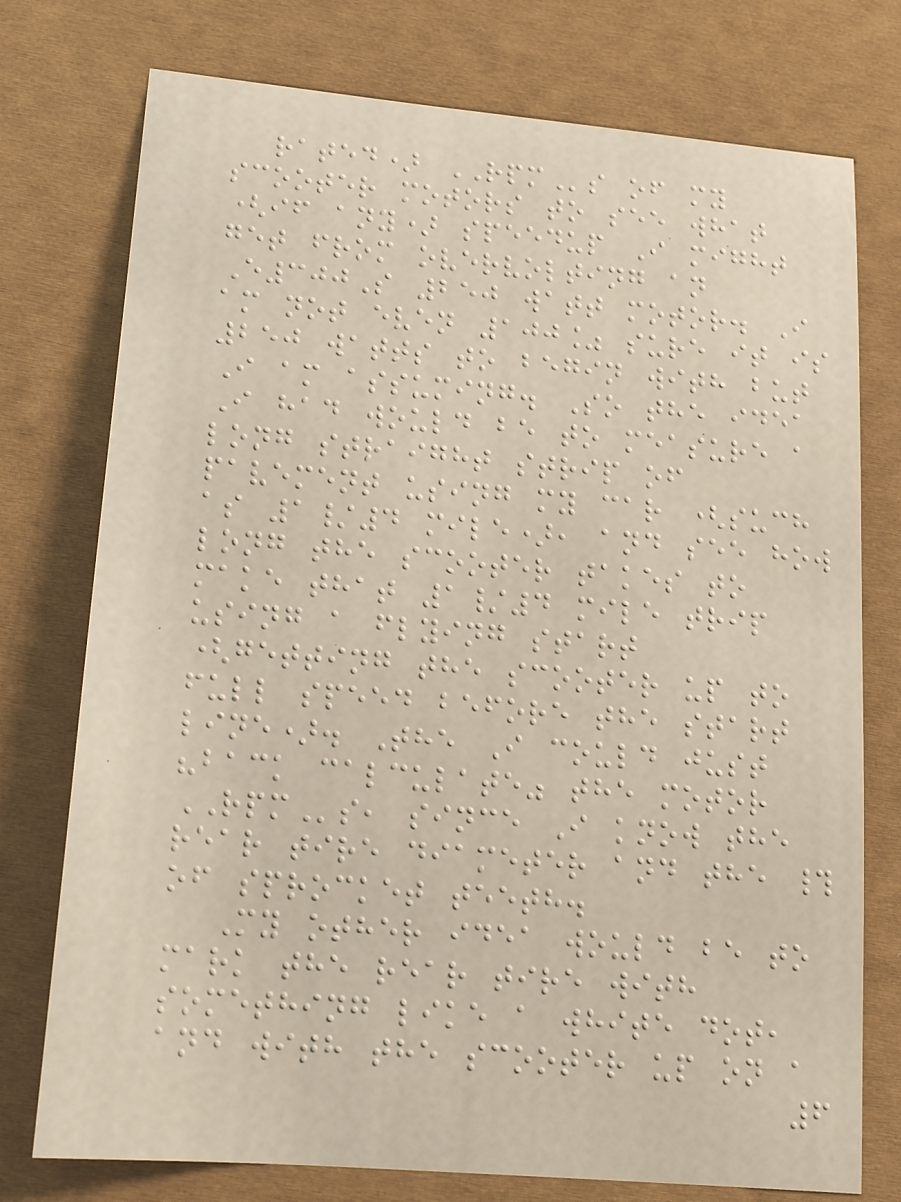rated) RPMs of my
scooter motors to see what
(if any) speedup I might
get from overvolting an
E300S 250 watt motor. I
am not even 100% sure it is
250 watts to begin with but
I am assuming. So the idea
I had would be to measure a
long straight strip of
pavement using my car (such
as 1/4 mile), and see how
long the scooter takes to
make that 1/4 mile trip
using a flying start
(getting the scooter up to
full speed before the start
line). The I could just
"back calculate" the motor
RPMs, since I know the
rear tire diameter and the #
of sprocket teeth.
My other idea would be to
mark the rear tire with
something like a white dot,
and with the scooter up on a
6
